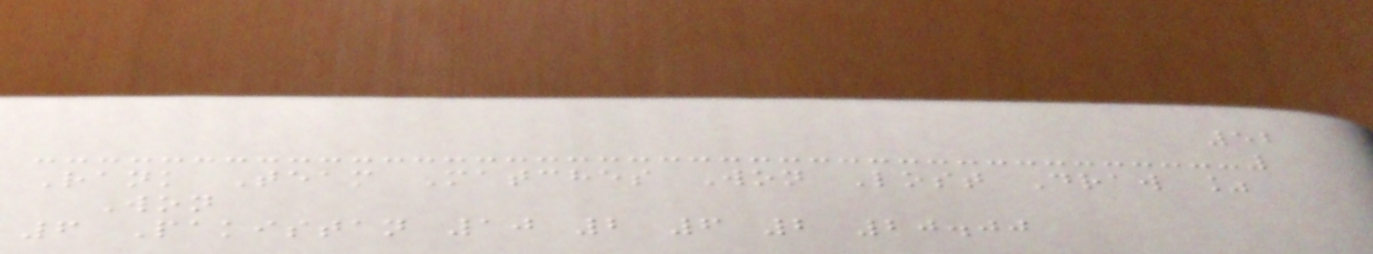52
Rank Team Matches Won Lost Draw %
Won
6 Pakistan 10 2 6 2 20.00
